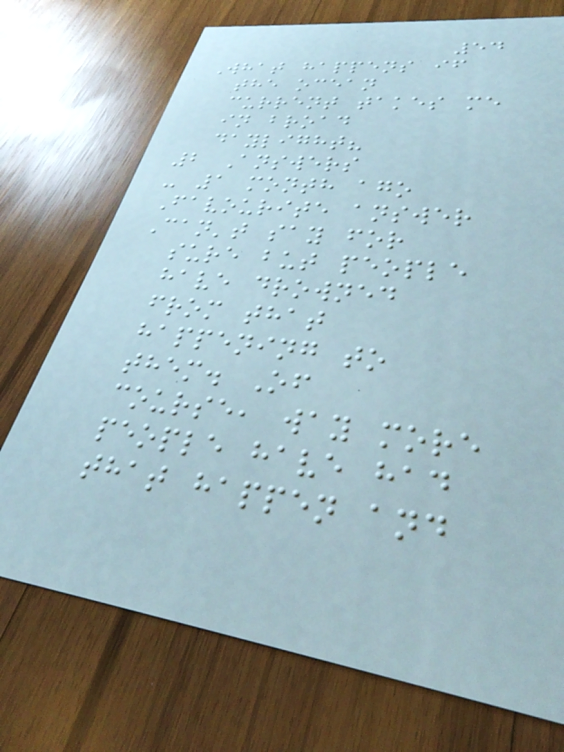54
What happens if
the ocean
current takes me
in broad
daylight?
2 Answers
- 1 month ago
Favourite answer
Can't say for
sure but people
have drowned
from that
happening to
them. Of
course, way more
people have had
that happen and
